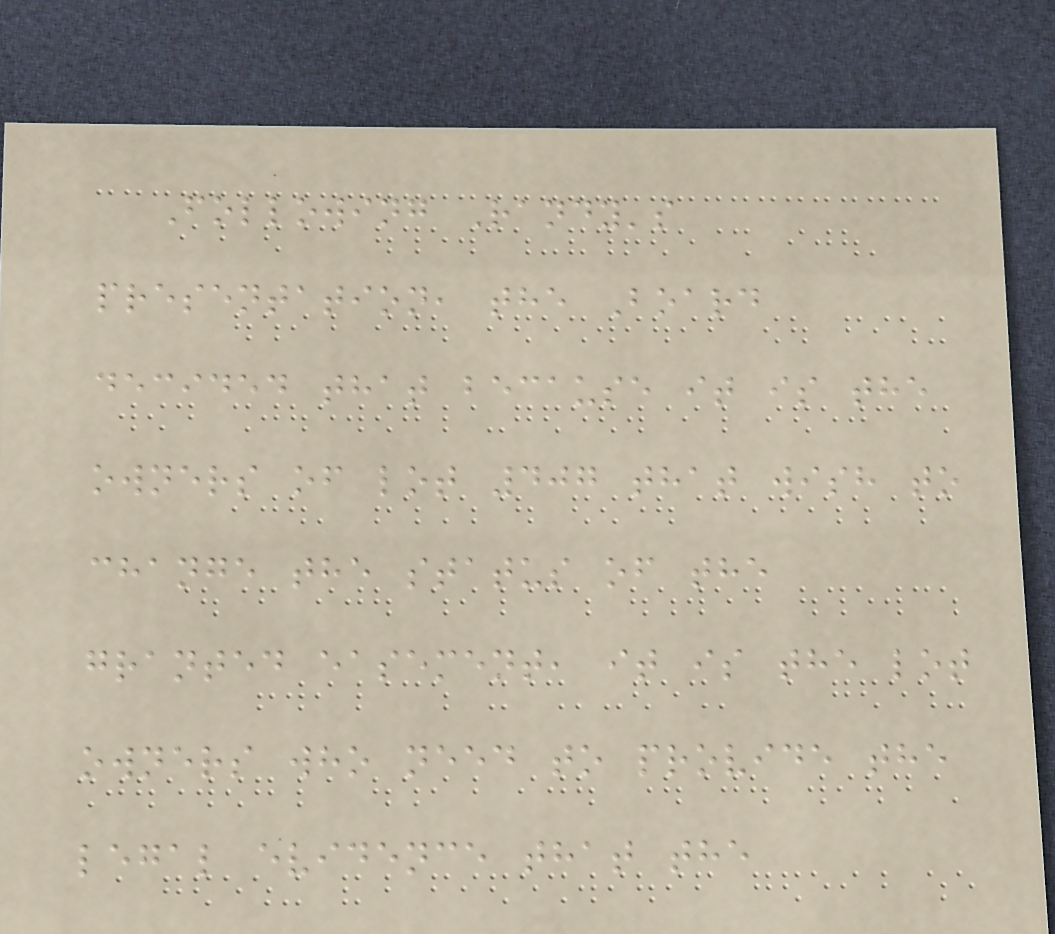Following Randy's
presentation, the Board
decided that because it is the
owners of lot 407 that wish to
change the status of the
granted easement, it is the lot
owners who need to provide the
legal evidence that the
